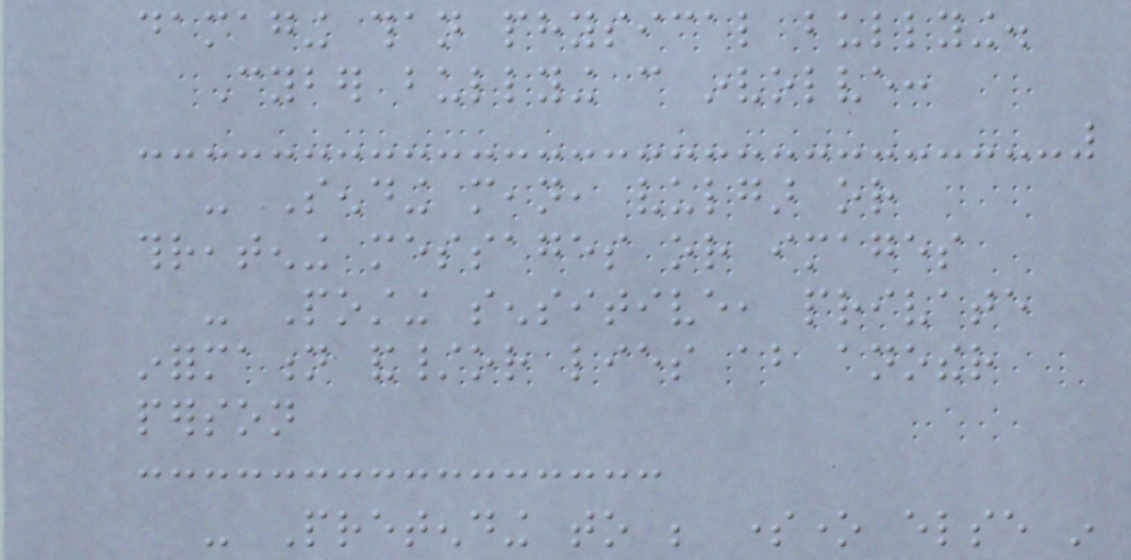damaging than physical bullying.
Cyber bullying can involve:
- Sending mean, vulgar or
threatening messages or images
- Posting sensitive, private
information and/or lies about another
person
- Pretending to be someone else in
